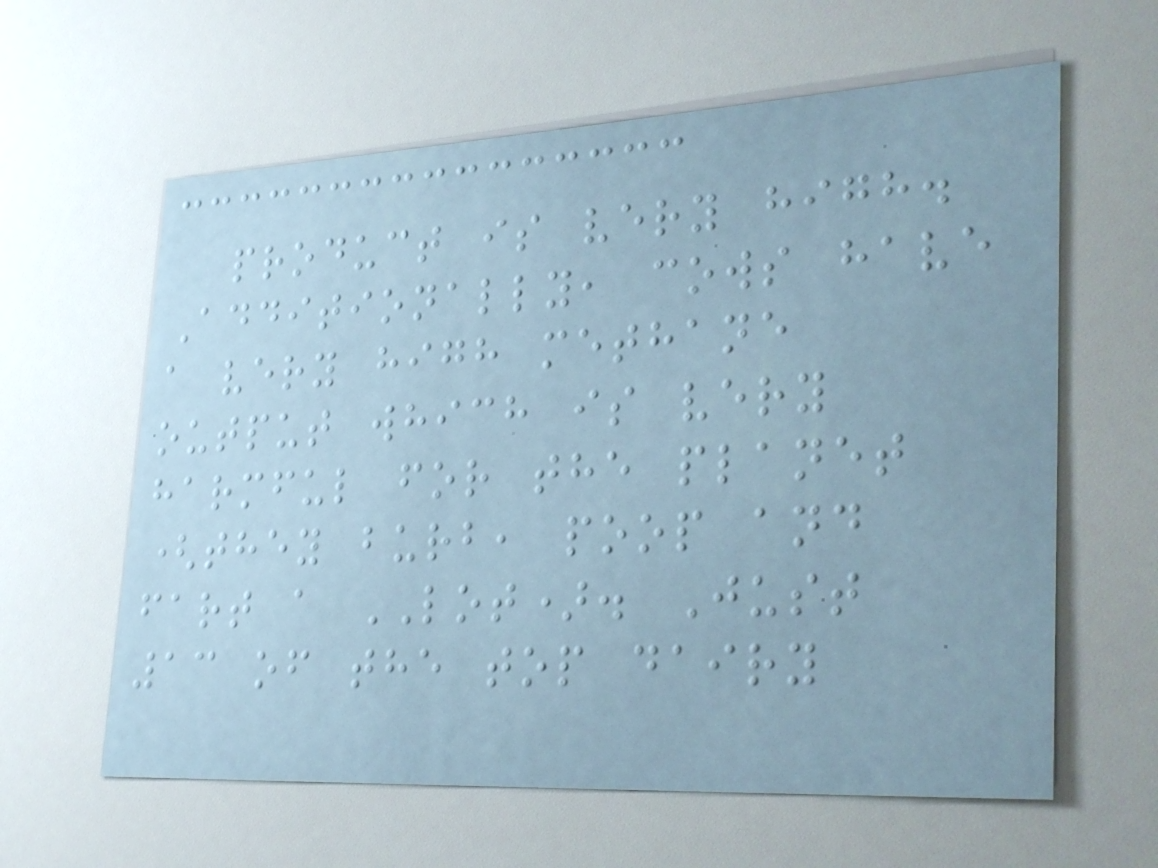product is very high.
Additionally, cows have
a very high methane
output which is very
harmful for the planet
(they burb, poop and
fart a LOT). Just
13 of the top dairy
